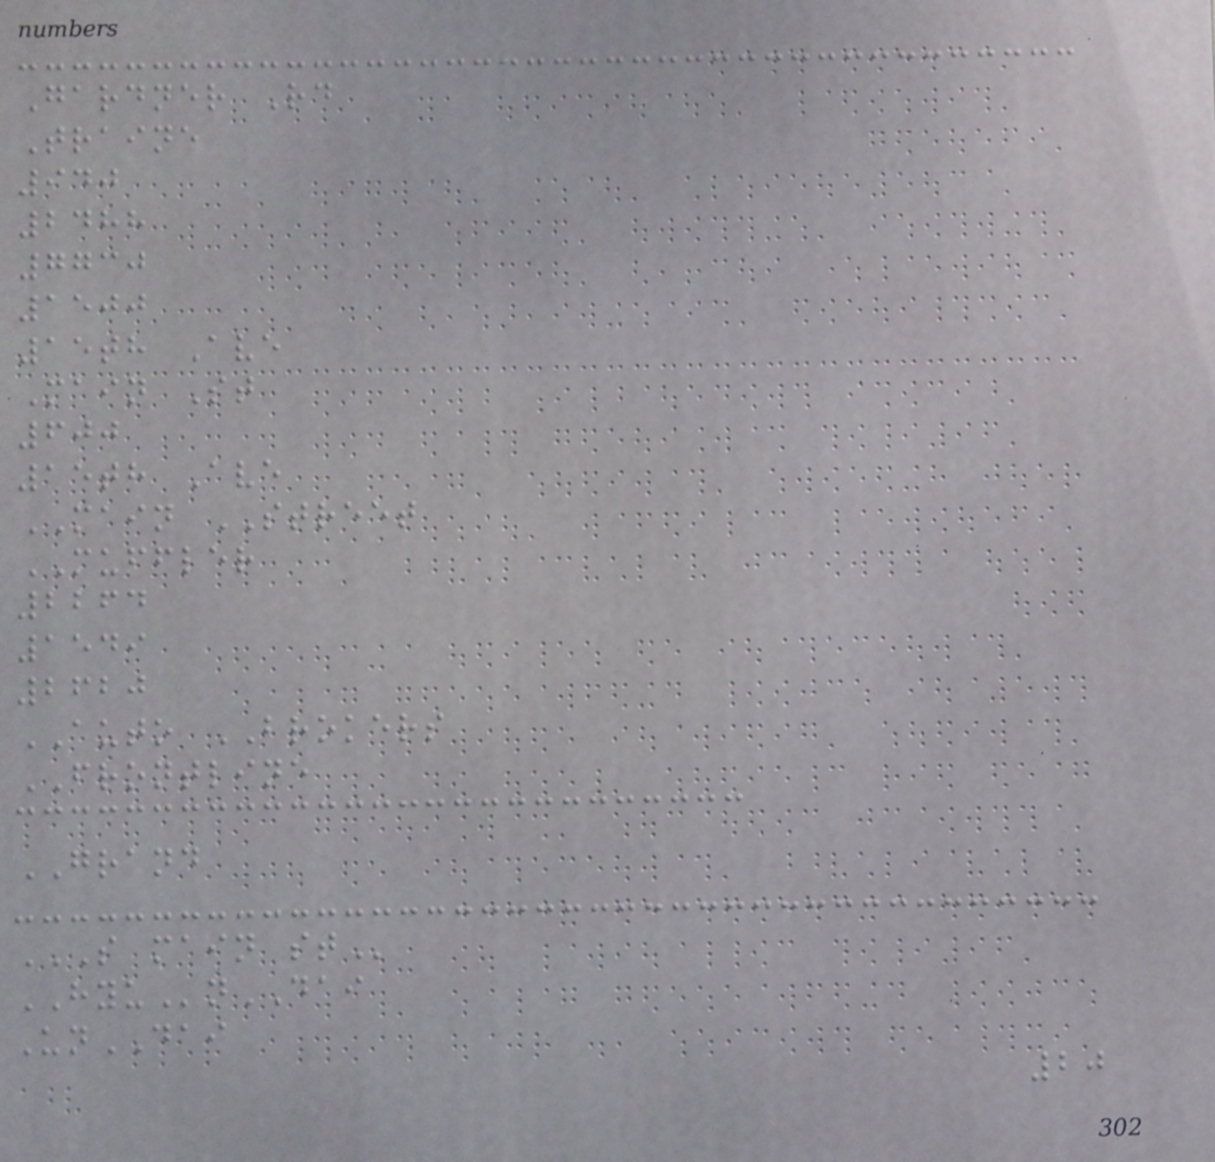Gardner Rd
Traine
940
2488
7730
1500
15th Ave
Main St
600
15th Ave
MAIN STREET
MUFFLER
2264
1549
2620
AUTO BROKERS
FRONTLINE
GRAND
S MAIN ST
HYUnDAI
UnDAI
20
